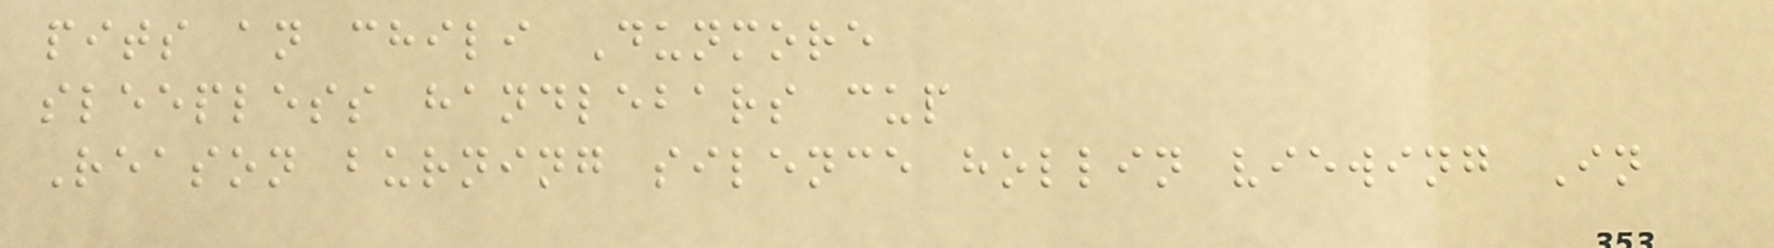pits an chili Dunmore
sleepless handlebars cup
Reason burning silence hollin viewing In
